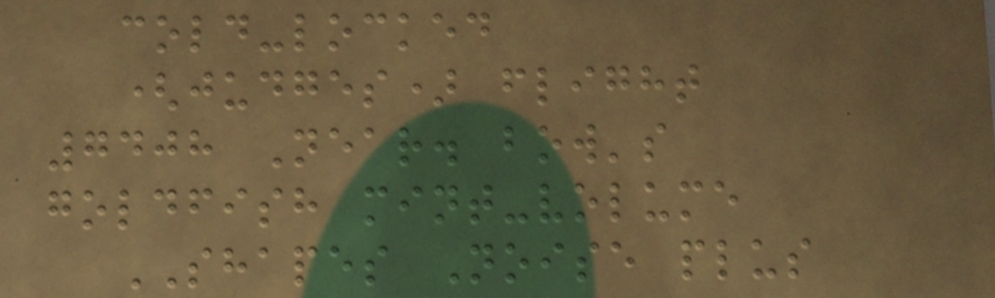cold-locked
(judges) flight
7408 Near. bow's
goldfish mint-volume
SHAPES Noise plus
